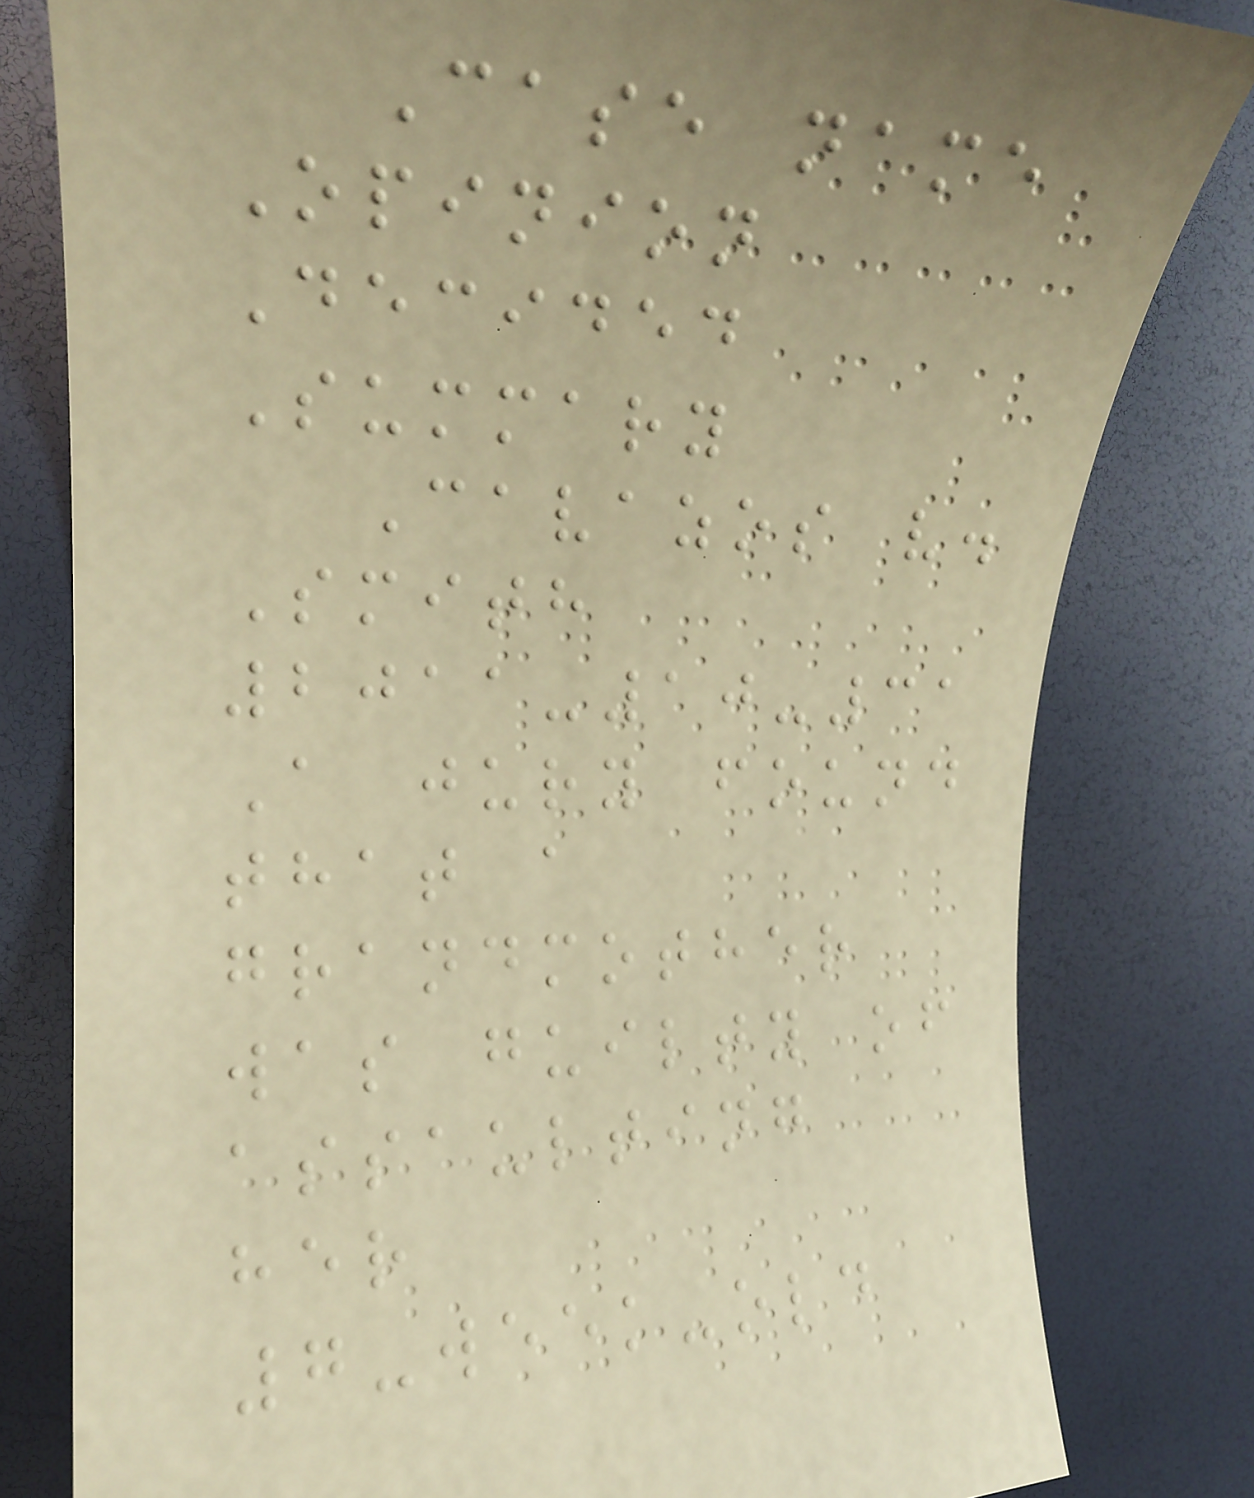Case name
Opinion
Decided
Summary
Cavazos v.
Smith
2011-10-31
A jury found
that a
grandmother
was guilty of
assaulting
her
7-week-old
